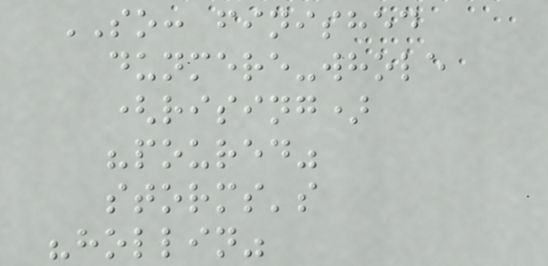SO: finished
dunmere-whole
(rising)
"poured"
storms's
"hollin"
